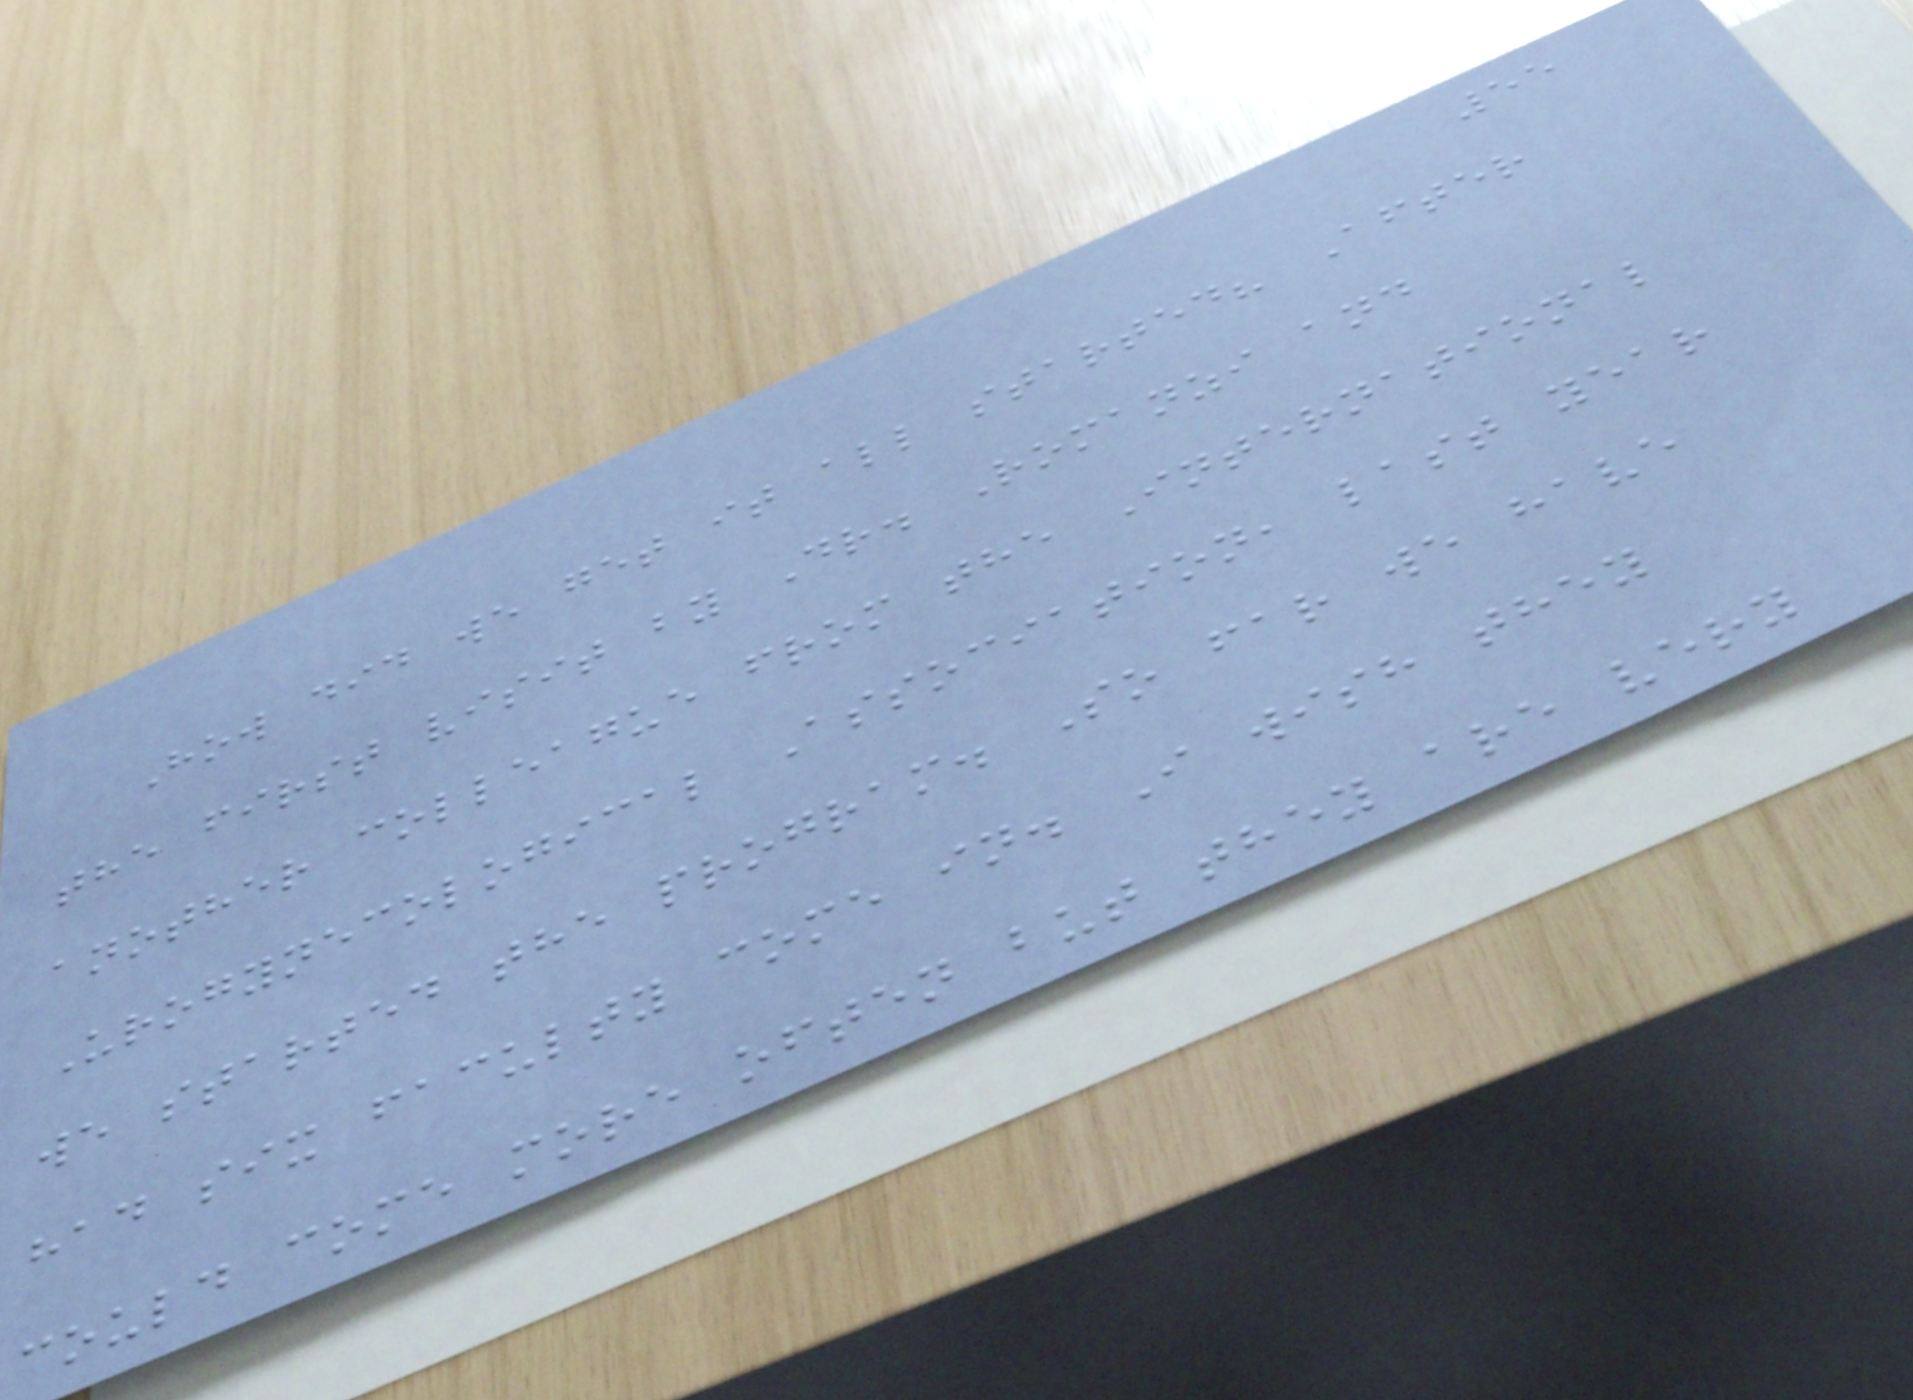55
How did we get it all started? After
the first visit by Dr. Romanzi and
another colleague from the International
Urogynecological Association, last year
we started the program. So far we have
had six faculty come in. I wish they
could come more often but they are very
